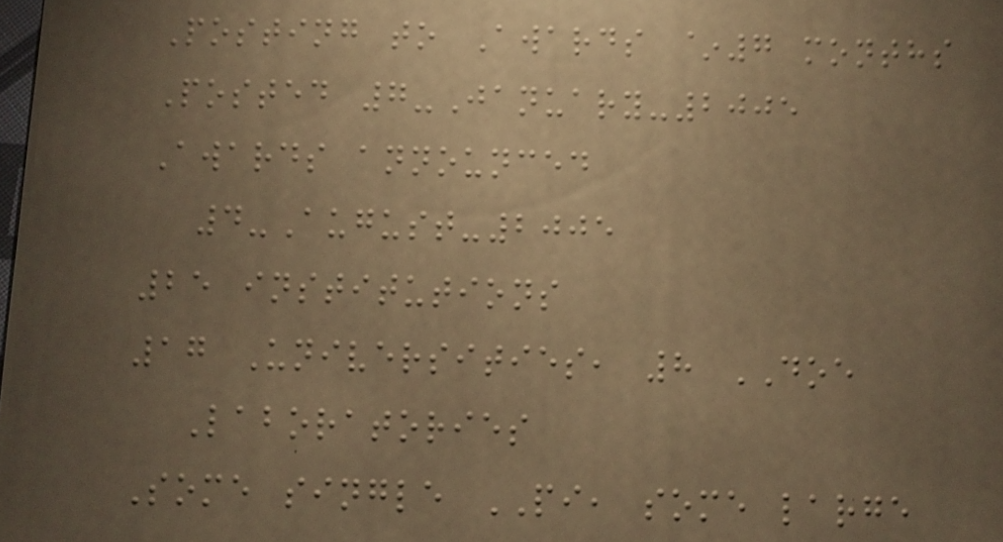Posting to Awards ~7 months
Posted 7-January-2005
Awards announced
4-August-2005
25 institutions
17 Universities, 8 DOE
Laboratories
Some single PI, some large
